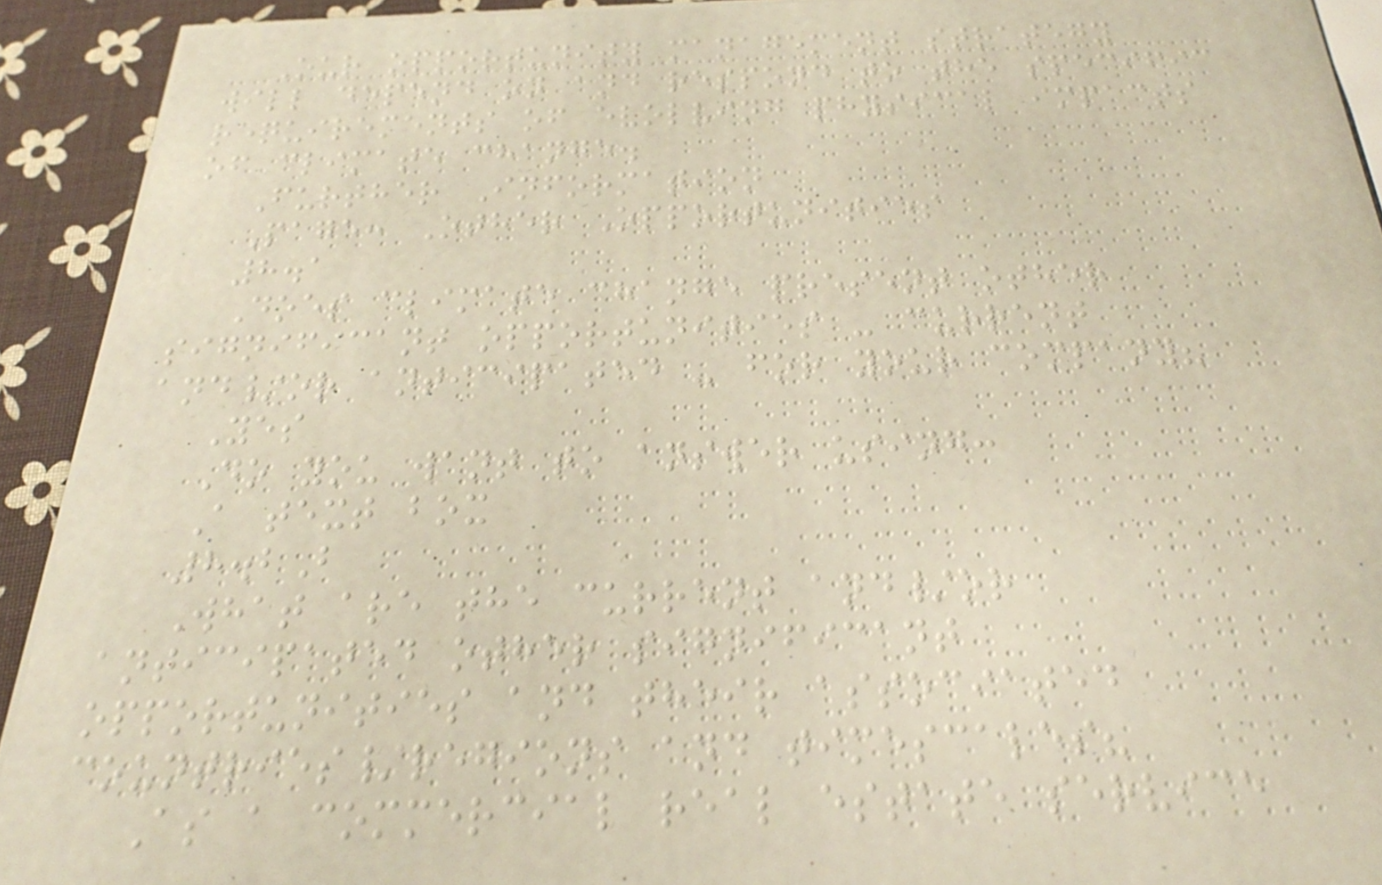Our opportunity management strategy
will depend on and respond to the specific
requirements of evolving physical impacts
of climate change.
Further Information
Page: Other Opportunities
8.1
Does climate change present other
significant opportunities - current
and/or anticipated - for your company?
Yes
Do you want to answer using:
A text box
8.2B
What are the current and/or
anticipated other significant
opportunities and their associated
countries/regions and timescales?
As a commercial real estate service
